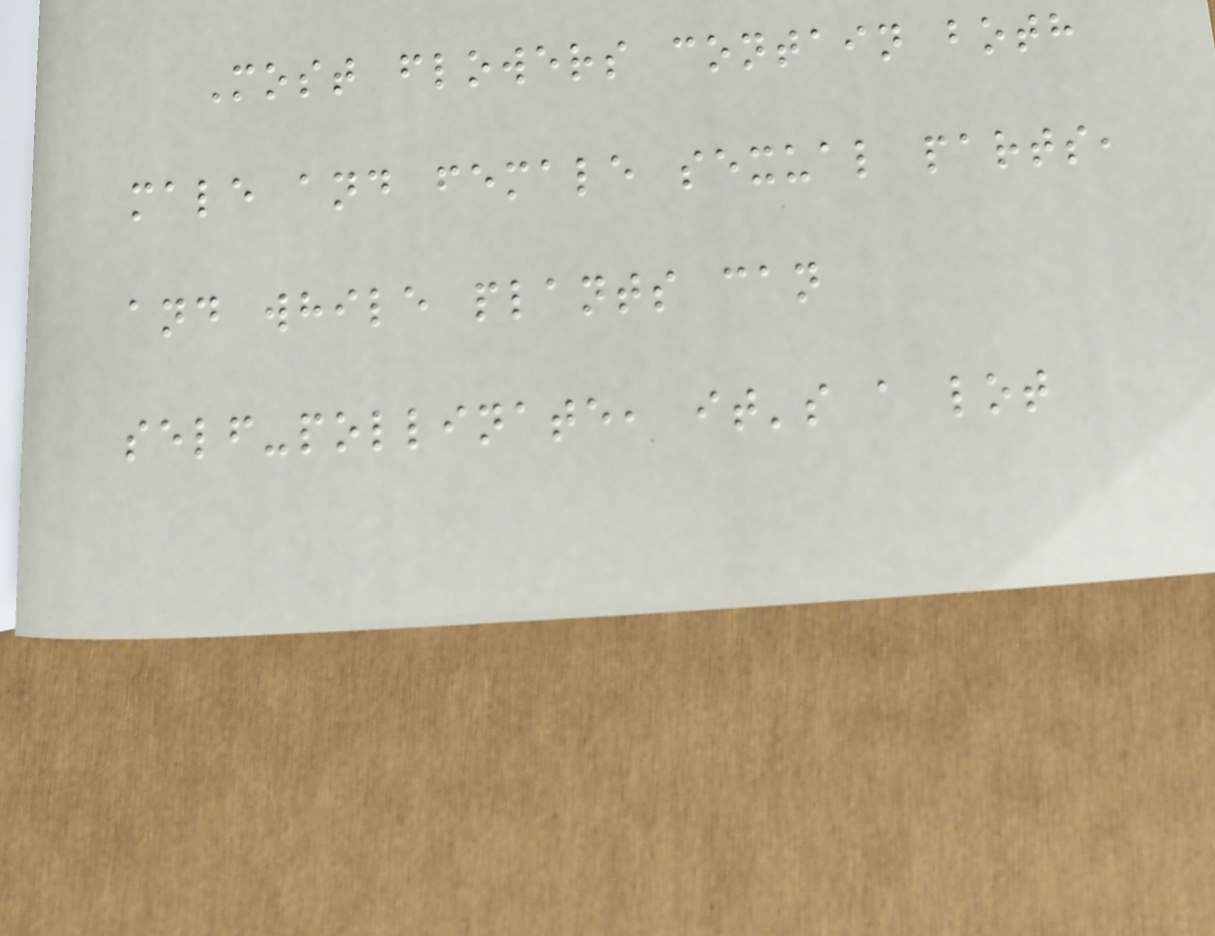Most flowers contain both
male and female sexual parts,
and while plants can
self-pollinate, it's a lot
